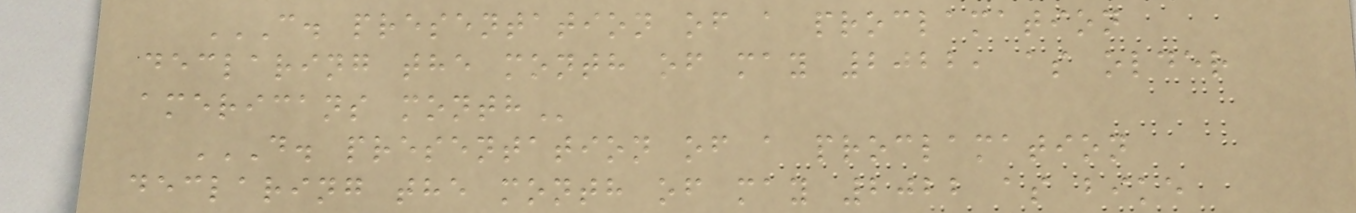C. PRESENTATION OF A PROCLAMATION
DECLARING THE MONTH OF MAY 2022, AS OLDER
AMERICANS MONTH
D. PRESENTATION OF A PROCLAMATION
DECLARING THE MONTH OF MAY 2022 AS BIKE
